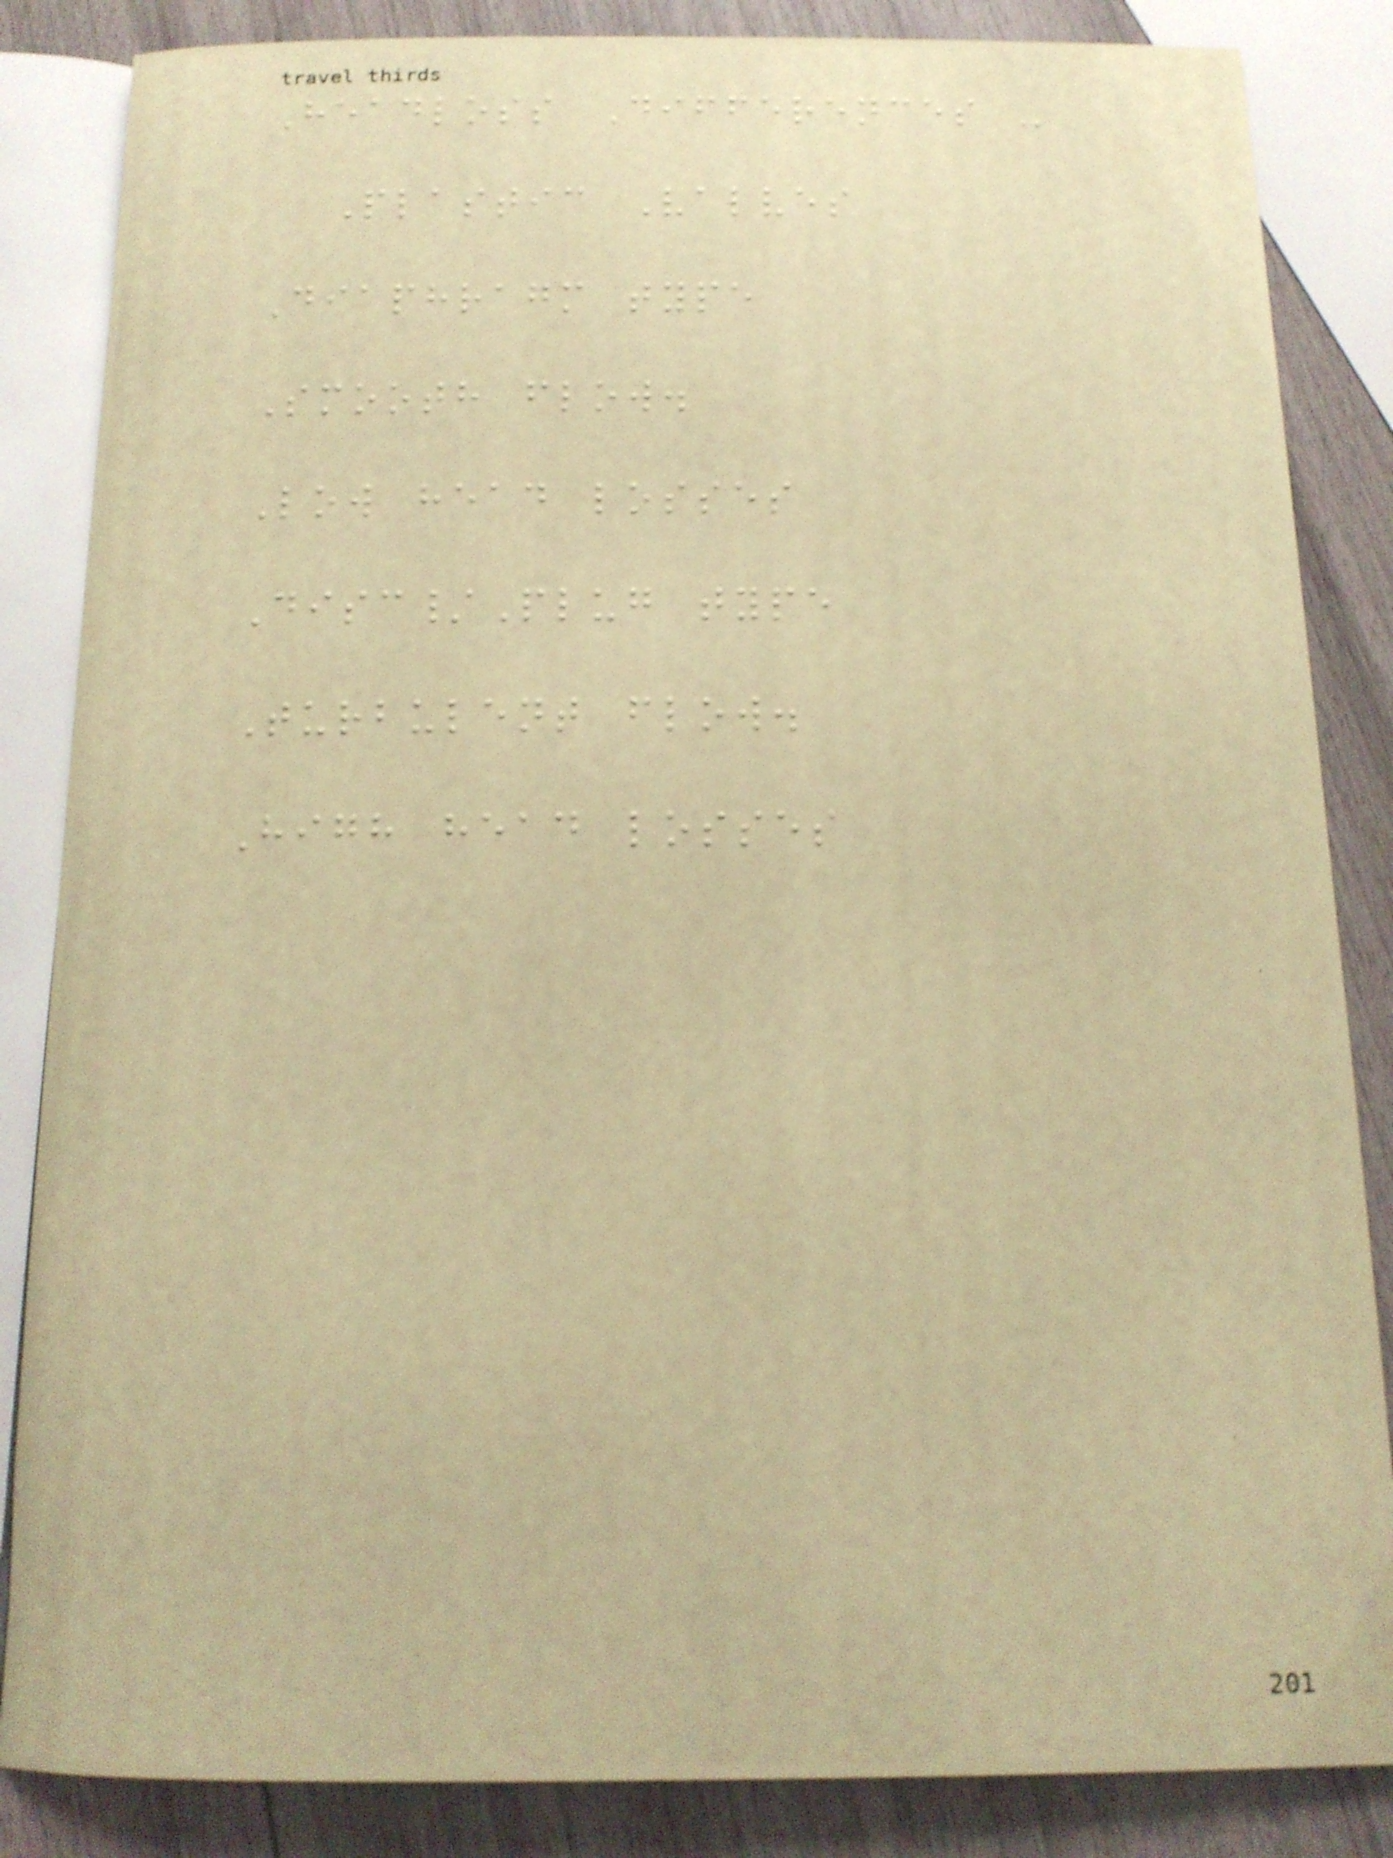Headloss Differences -
Plastic Valves
Diaphragm type
Smooth flow.
Low head losses
Disc/Plug type
Turbulent flow.
High head losses
